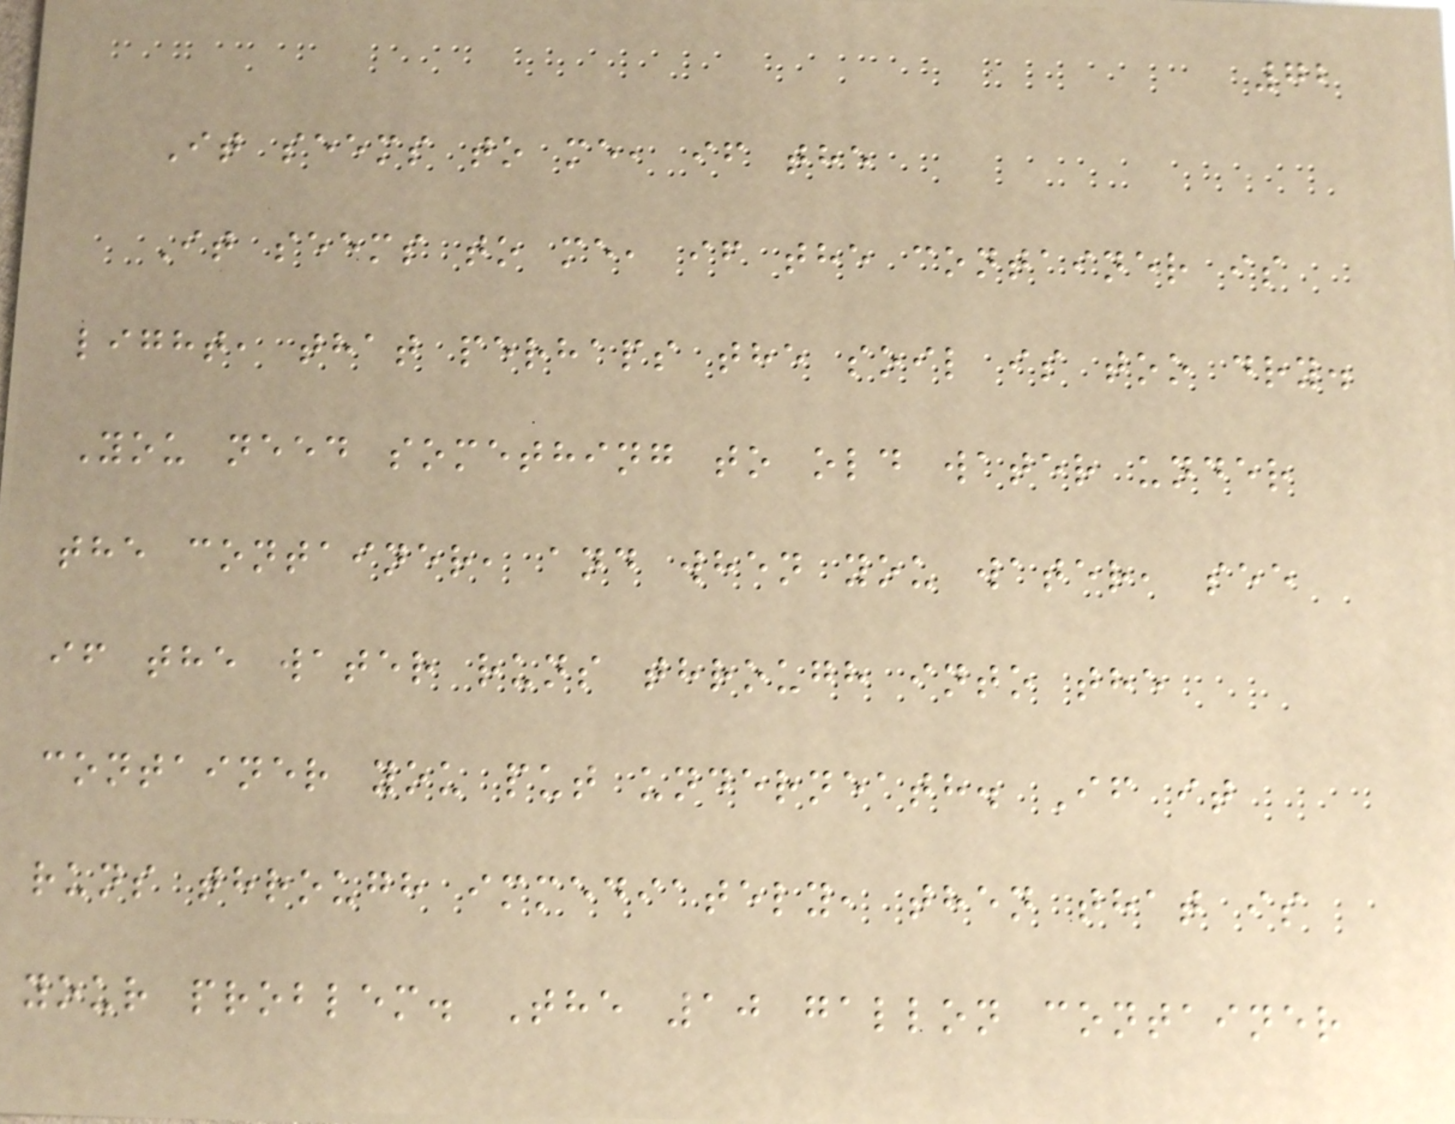72
It seems to me, if the
It seems to me, if the container is
light, that perhaps the soil is too dry.
You need something to old water under
the container, and when you water, see
if the water runs through into the
container you put underneath. If it
runs through immediately, then that is
your problem. The 10 gallon container
